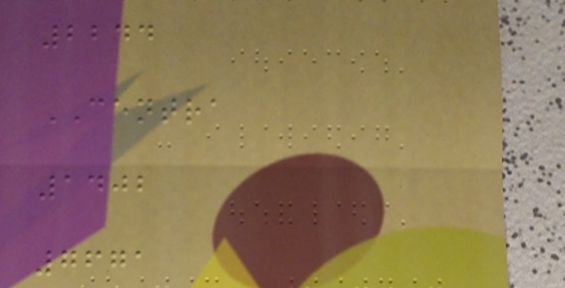2244
CENTRA
1402
7671
